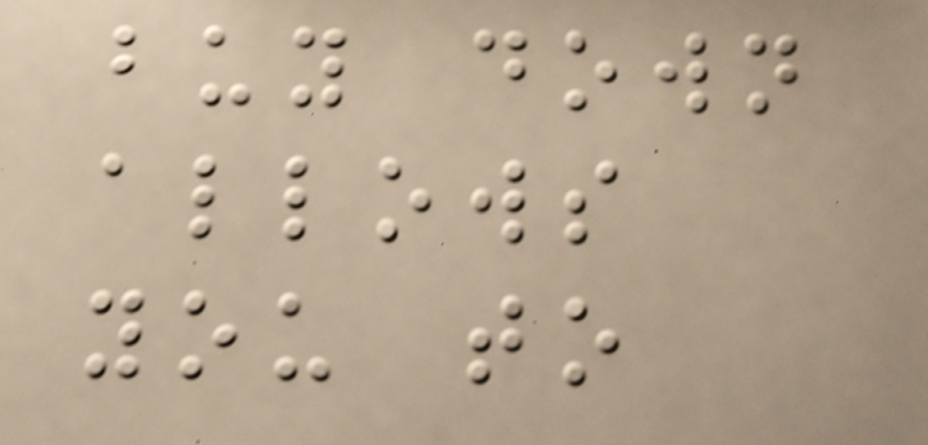buy down
allows
you to
